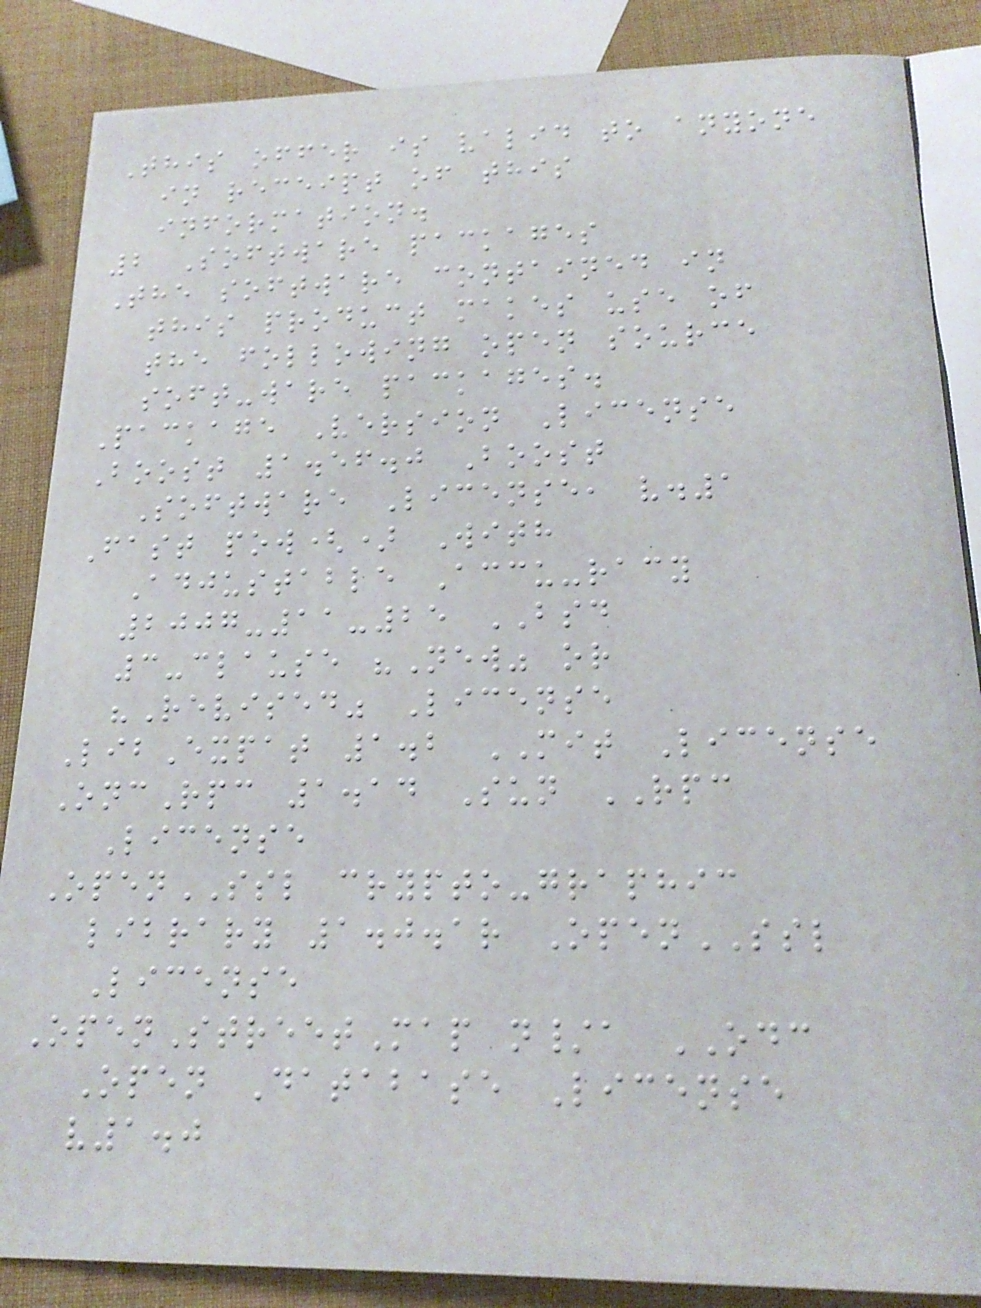This offer is valid to anyone
in receipt of this
information.
2 Software packages
The software contained in
this product makes use of
the following open source
soft-ware packages.
Package Version License
Boost 1.56.0 Boost
Software License, v.1
Fast pow() With
Adjustable Accu-racy
2007-11-25 BSD
3-clause "New" or
"Revised" License
LibExpat 1.2 MIT License
OncRpc 1.14 Sun RPC
License
OpenSSL crypto-graphic
library 1.0.1r OpenSSL
License
OpenStreetMap n/a ODC
Open Database License
v1.0
